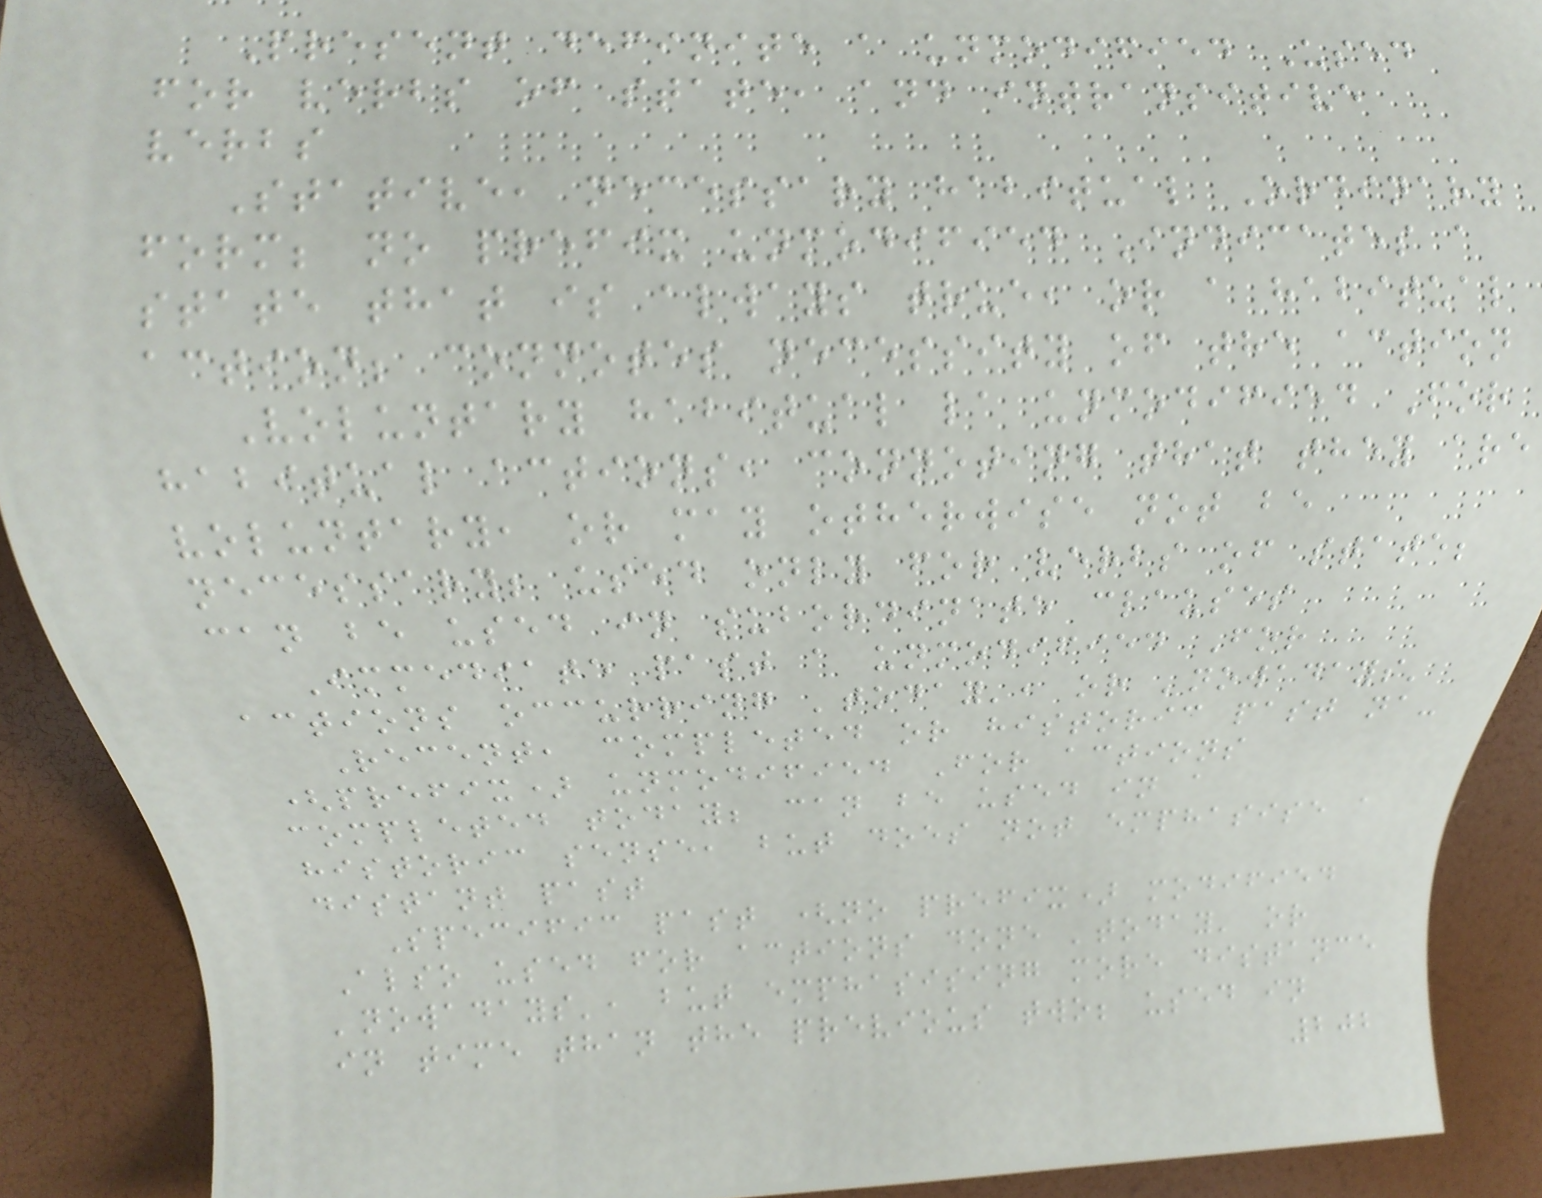Present definite a unmodified Used
for verbs of state, and intransitive
verbs
Stative, necessary habitual Ordinary
form; no prefix unmodified Indicates a
state that is always true, or a habitual
action; connotes necessity of the action
Voluntary habitual la unmodified For
habitual actions, connoting that they are
voluntary, or may otherwise not be
necessary; used only for verbs of state;
can be used in subordinate clauses
Immediate past a unmodified For
actions occurring 'today', or 'nowadays'
Recent, completed or historic past na-
(prefix) unmodified For actions
completed today; can be used in a
historic sense, but does not emphasise a
distant past
Specific past (no prefix) modified
Also used for actions done 'today' or
'nowadays', but emphasising more distance
in time than the previous two; used in
202
